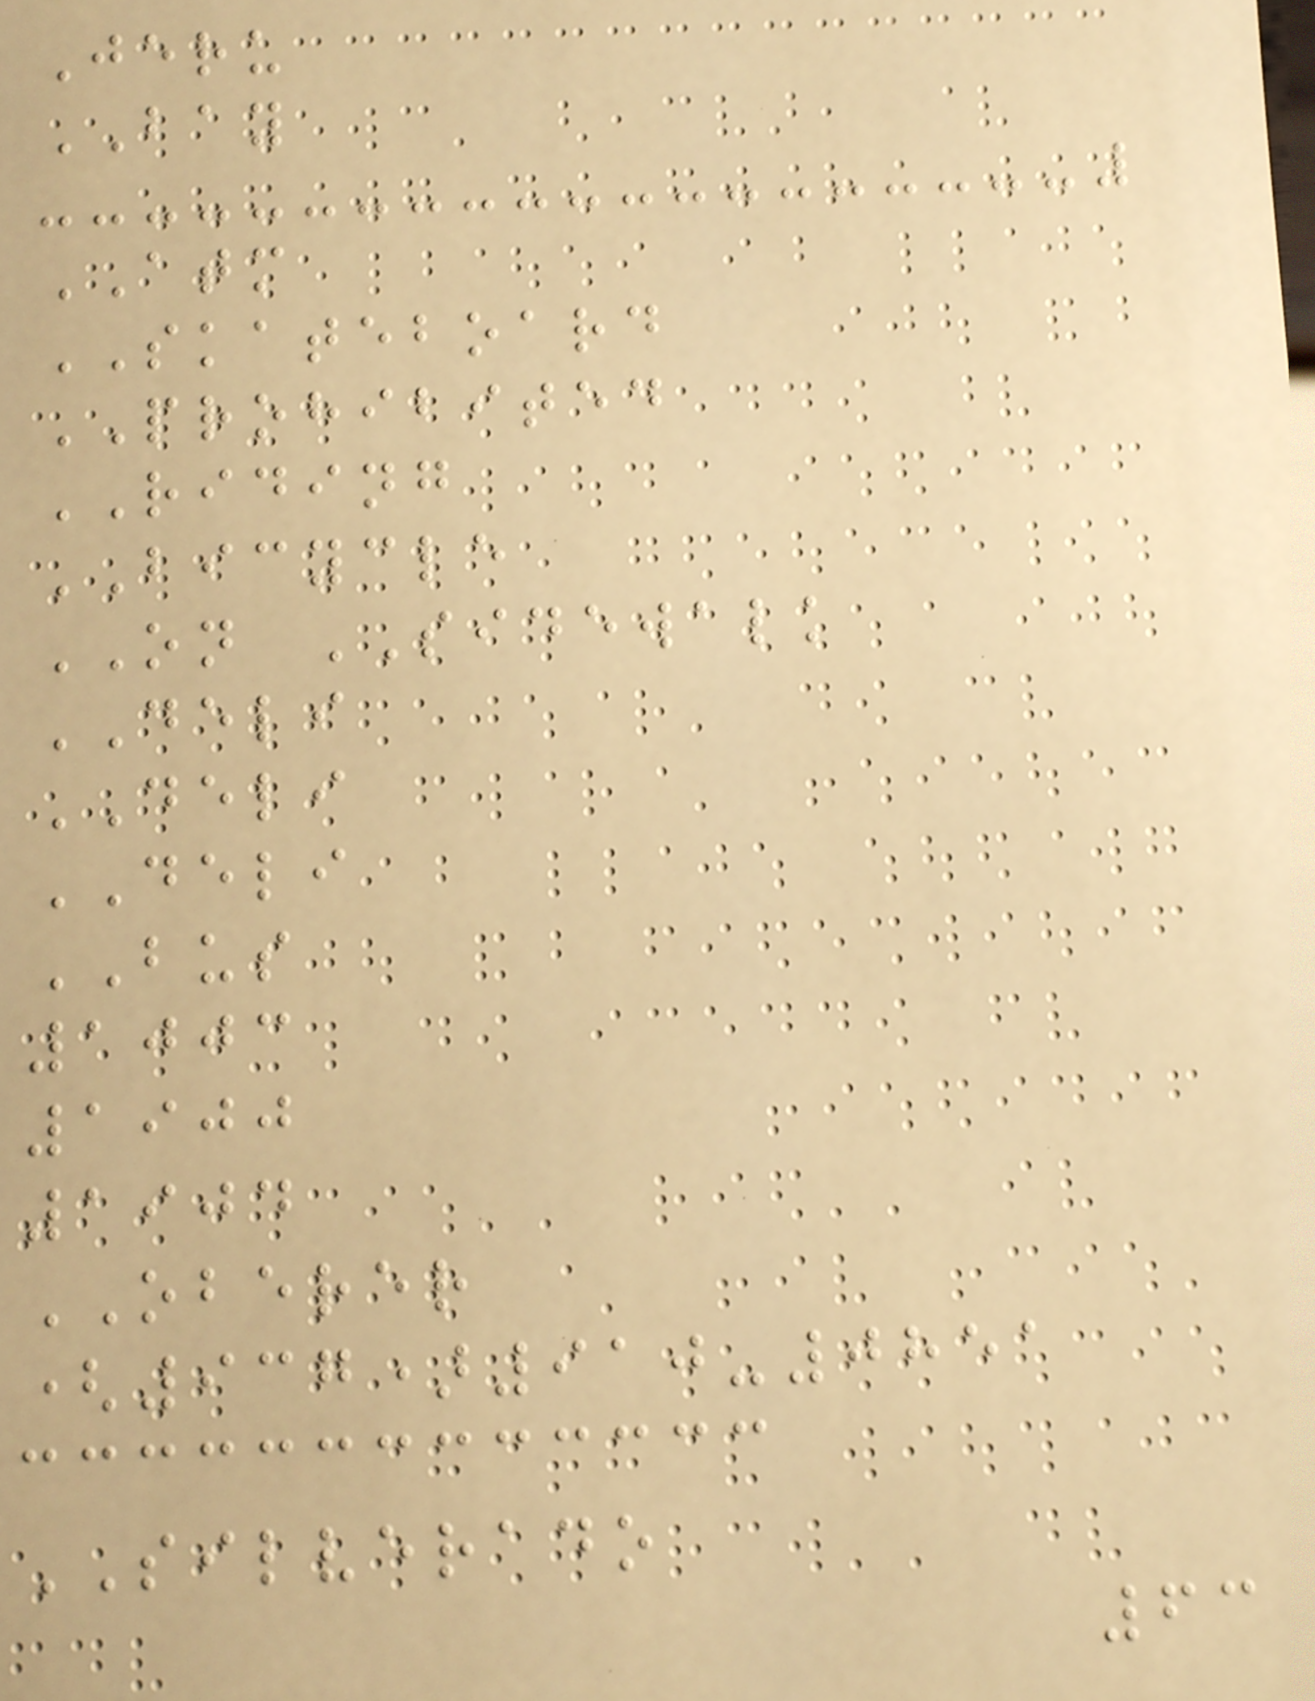Jeru
BAY
ATM
SKATEBOARD
PROHIBITED
RIDING
BICYCLE
ON SIDEWALK
DELI
DELI
DELI
BUS
1003
1900
1904
OBERER
(937)910-0851
SILVERADO
63
